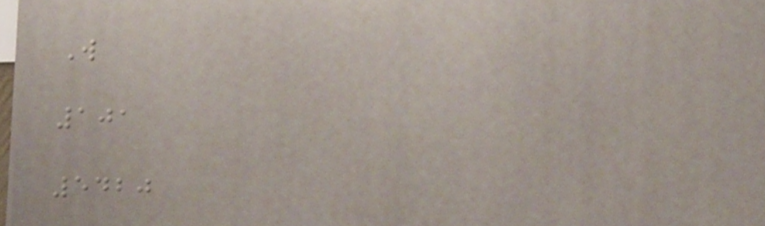W
101
5420
